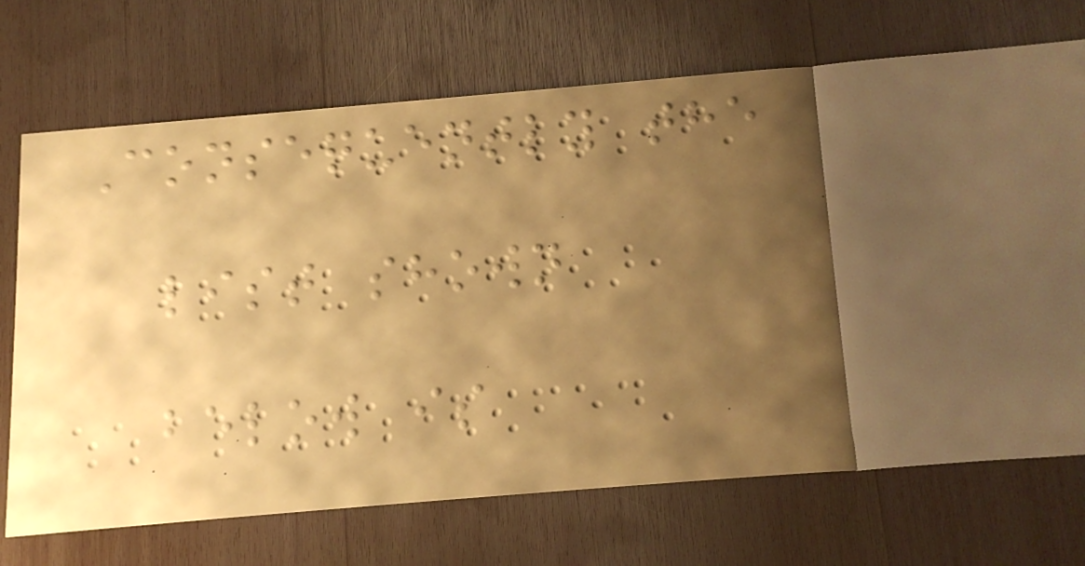Consequently the
list shown
below is
